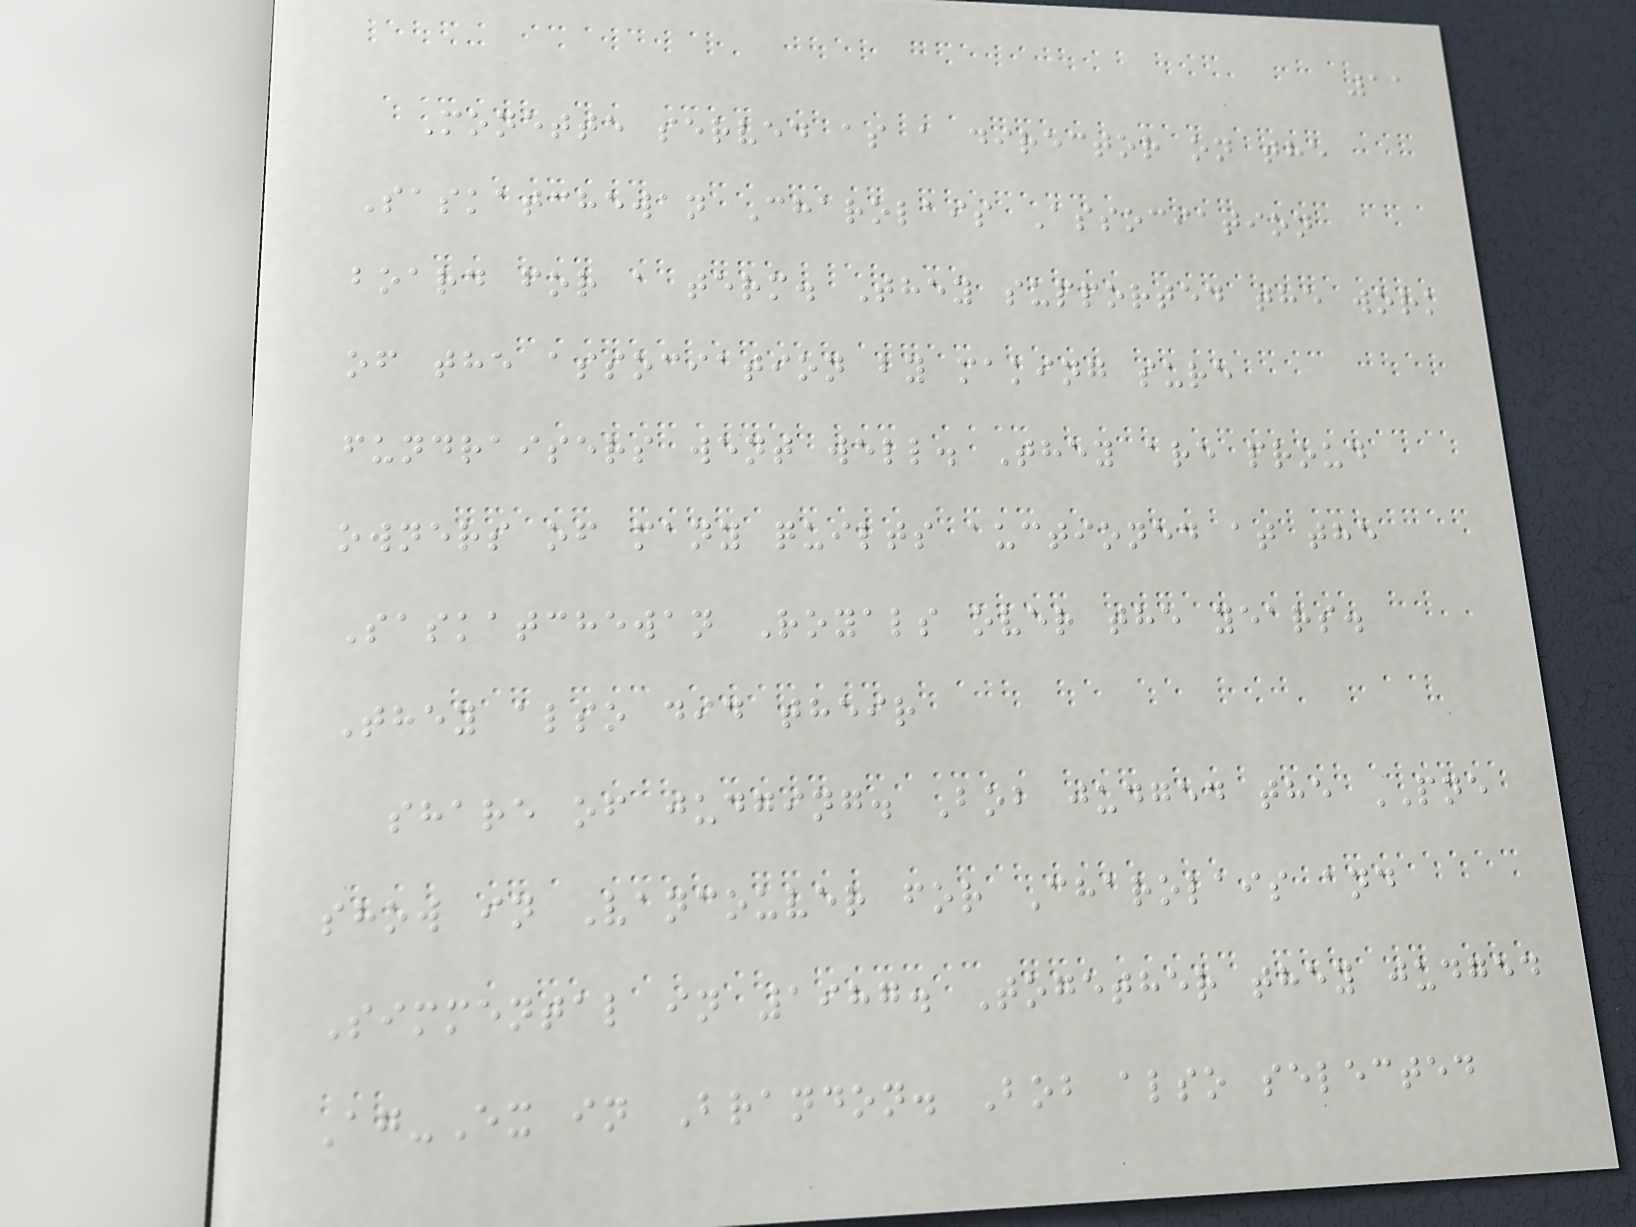11
Monette served as a director on the
Saskatchewan Charolais Association
board for a term. They supported the work
of the association by making sure
fundraisers went well. They are proud
owners of many quilts auctioned at the
Saskatchewan Royals over the years.
They also did their
share of judging. Bob judged the PNE
show in Vancouver for Charolais and
Simmental in 1987. Together they judged
Ag-Ex in Brandon. Bob also selected
